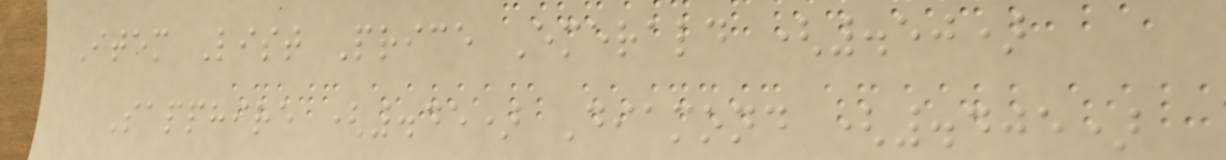Item List Price Emerald (.50)
Sapphire (.45) Diamond (.405)
